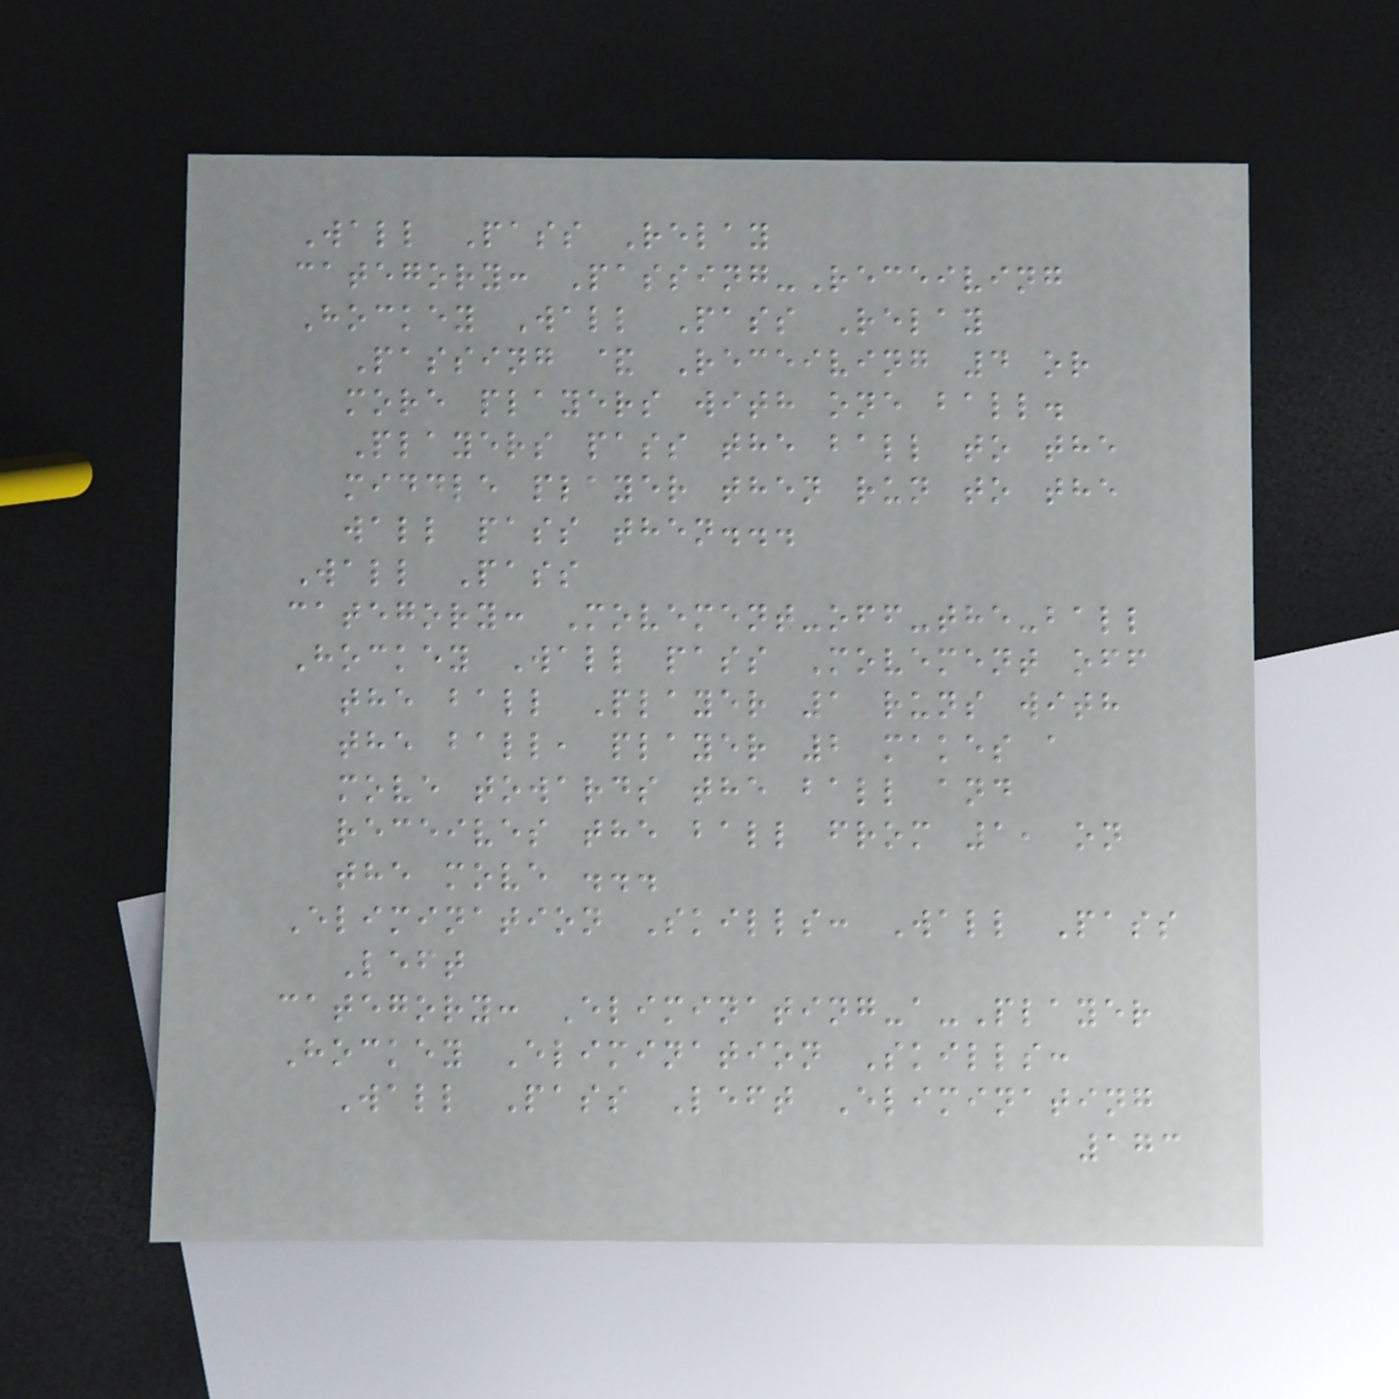Wall Pass Relay
category: Passing-Receiving
Hockey Wall Pass Relay
Passing & Receiving 4 or
more players with one ball.
Players pass the ball to the
middle player then run to the
wall pass then...
Wall Pass
category: Movement-off-the-ball
Hockey Wall pass Movement off
the ball Player 1 runs with
the ball, player 2 makes a
move towards the ball and
receives the ball from 1, on
the move ...
Elimination Skills: Wall Pass
Left
category: Eliminating-a-Player
Hockey Elimination Skills:
Wall Pass Left Eliminating
173
